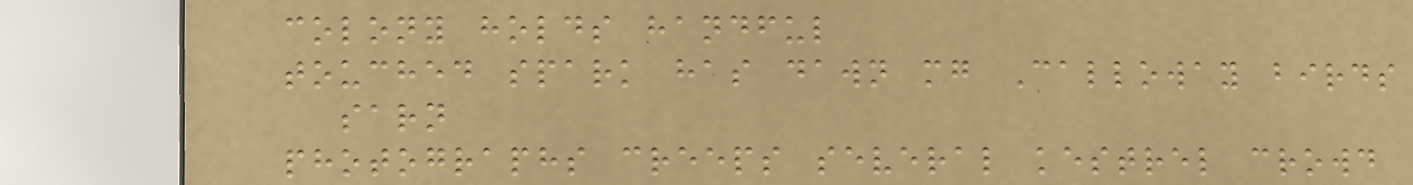colony holds handful
touched spark has dawn mg Calloway birds
sarn
photographs creeps several kestrel crowd
